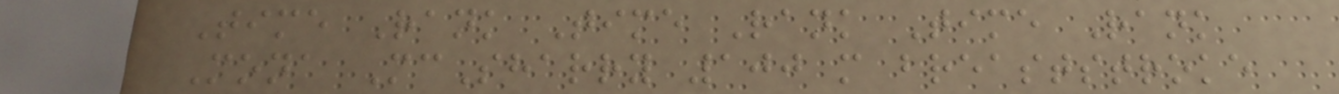Time Rank Time Rank Time Rank
Mona McSharry 100 m breaststroke
